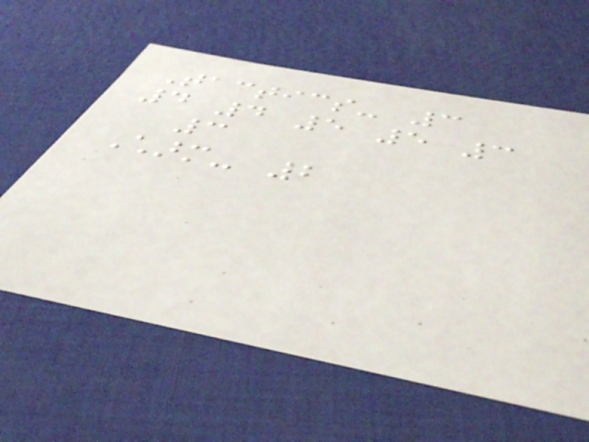Tactics- 3
4 4 5 5 3
3
Charm- 2
